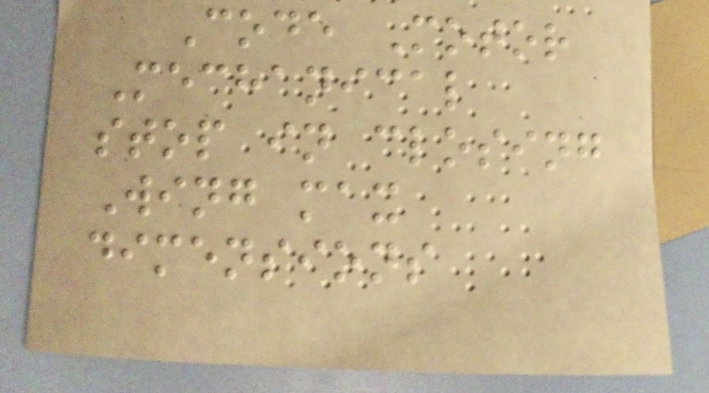Code Motor
Mechanical
stop in closing
Wing max
dimensions
